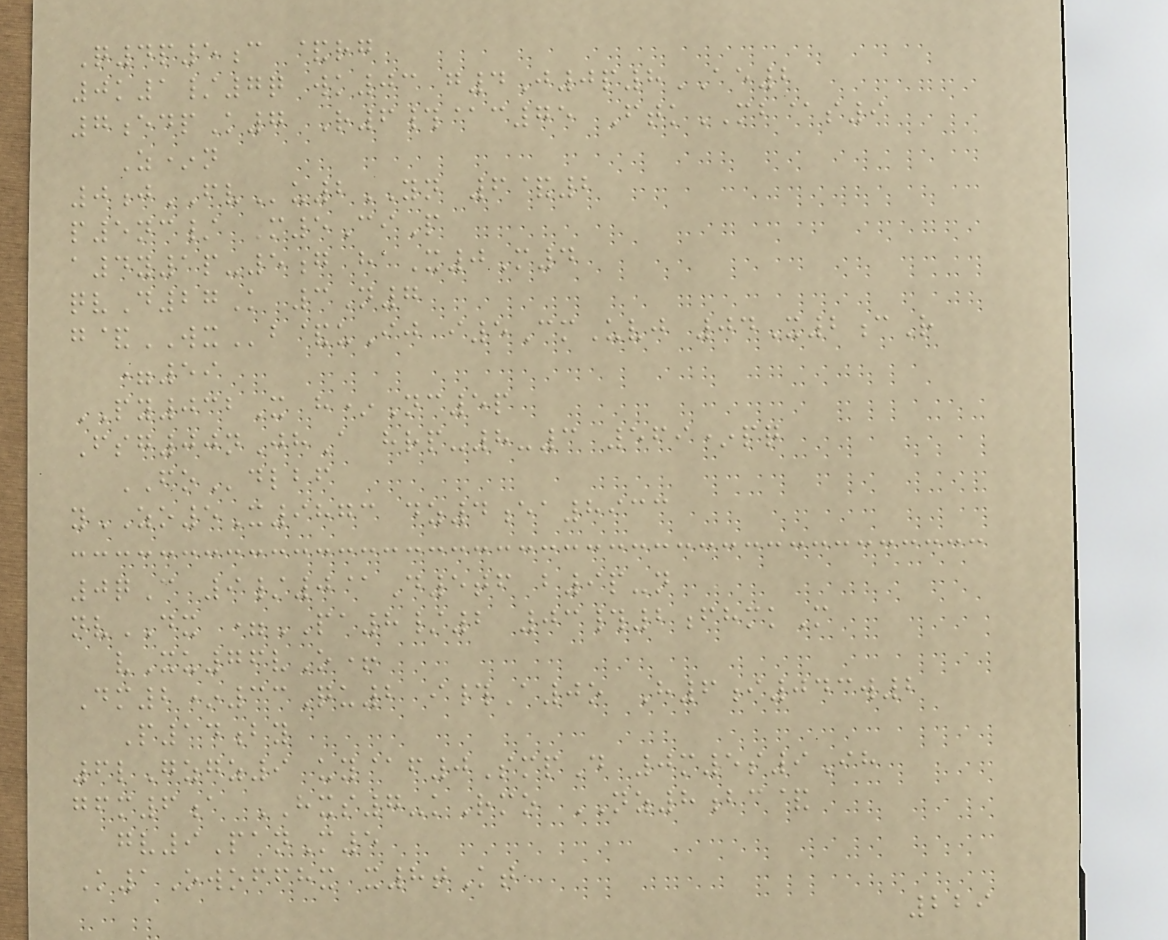Q4p5c &rg
0k1/7q wk03 g4J0p8AE2
7edpK7 R6#@c75 FtkMB@s9
Z*n
0jFVu2YN 6&2
p5nc/ M5CiP
a4y1p-5g haX0M4
qvD27K 3N7
g&WXb&uIj i5CmUvj 04X2cR
=59
PY032X h*Nc5p
Fsg00nJhA hrp-8-3 569*pq
FOdlbf
yZO5X9873 dz4ea8933
0qC 9/0@D5tf b9p-n
nvDX =PA8/2 03#2fhmkM
vXu76vO+
Dm2*33Qu2 i#A0o H6i043w2
P14by
6lGzgz9 uy@f0SmpD 0m5s9Ih
gfm6a HXS7-kRmo NZ8bc&
gv9PanM5
K1Owoffhx x8tKt
229
